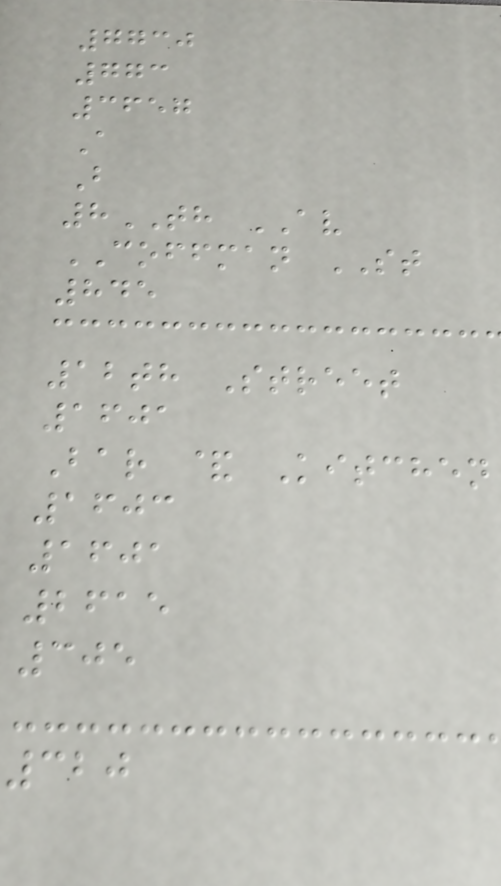7730
773
3657
A
B
8TH AV
COFFMAN ST
845
12th Street
1601
Bar & Kitchen
1603
1601
2615
305
320
